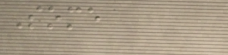Some
